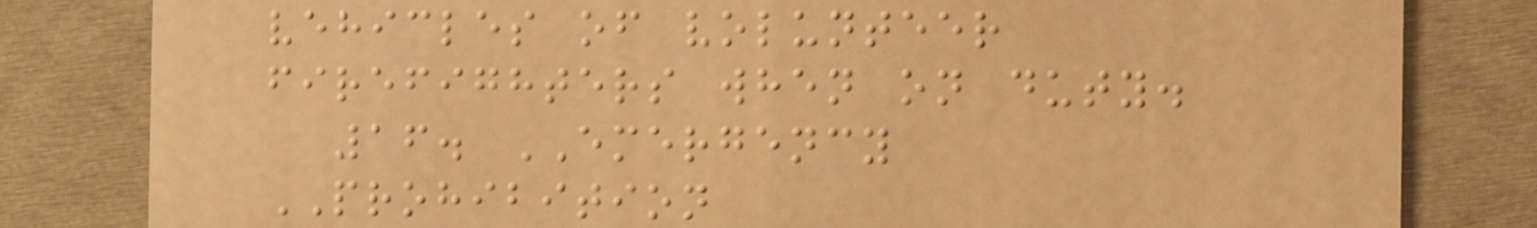vehicles of volunteer
firefighters when on duty.
16. EMERGENCY
PROHIBITION
